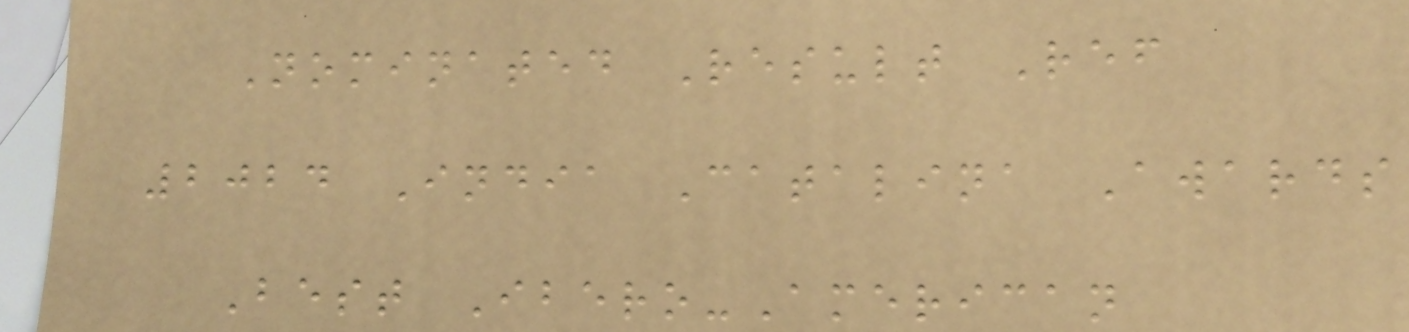Nominated Result Ref
2024 India Catalina Awards
Best Ibero-American
